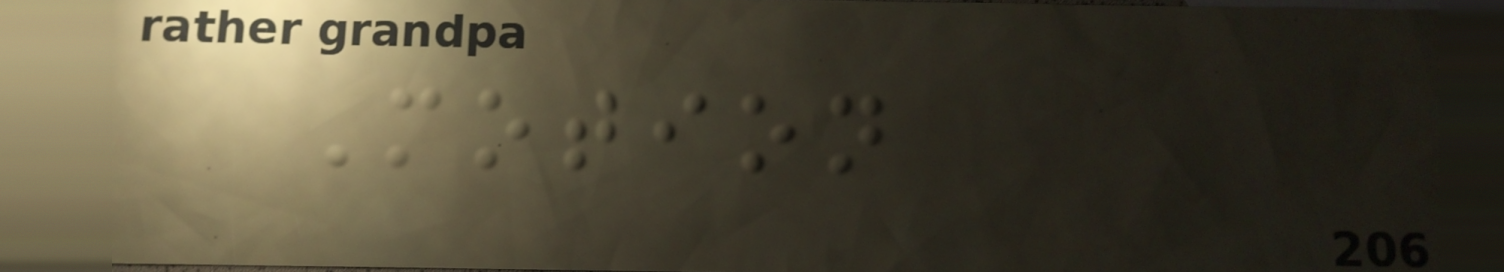Motion
